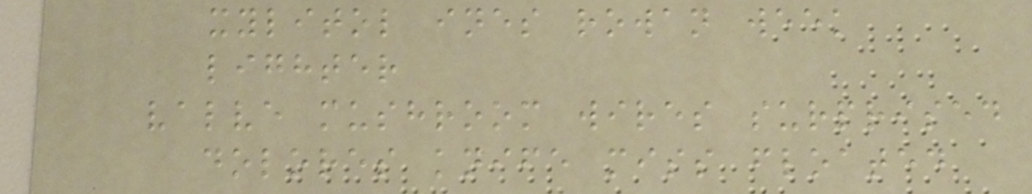xylitol ines rowan week
lighter
valve mushroom wires surprised
dolores knife miss floated
